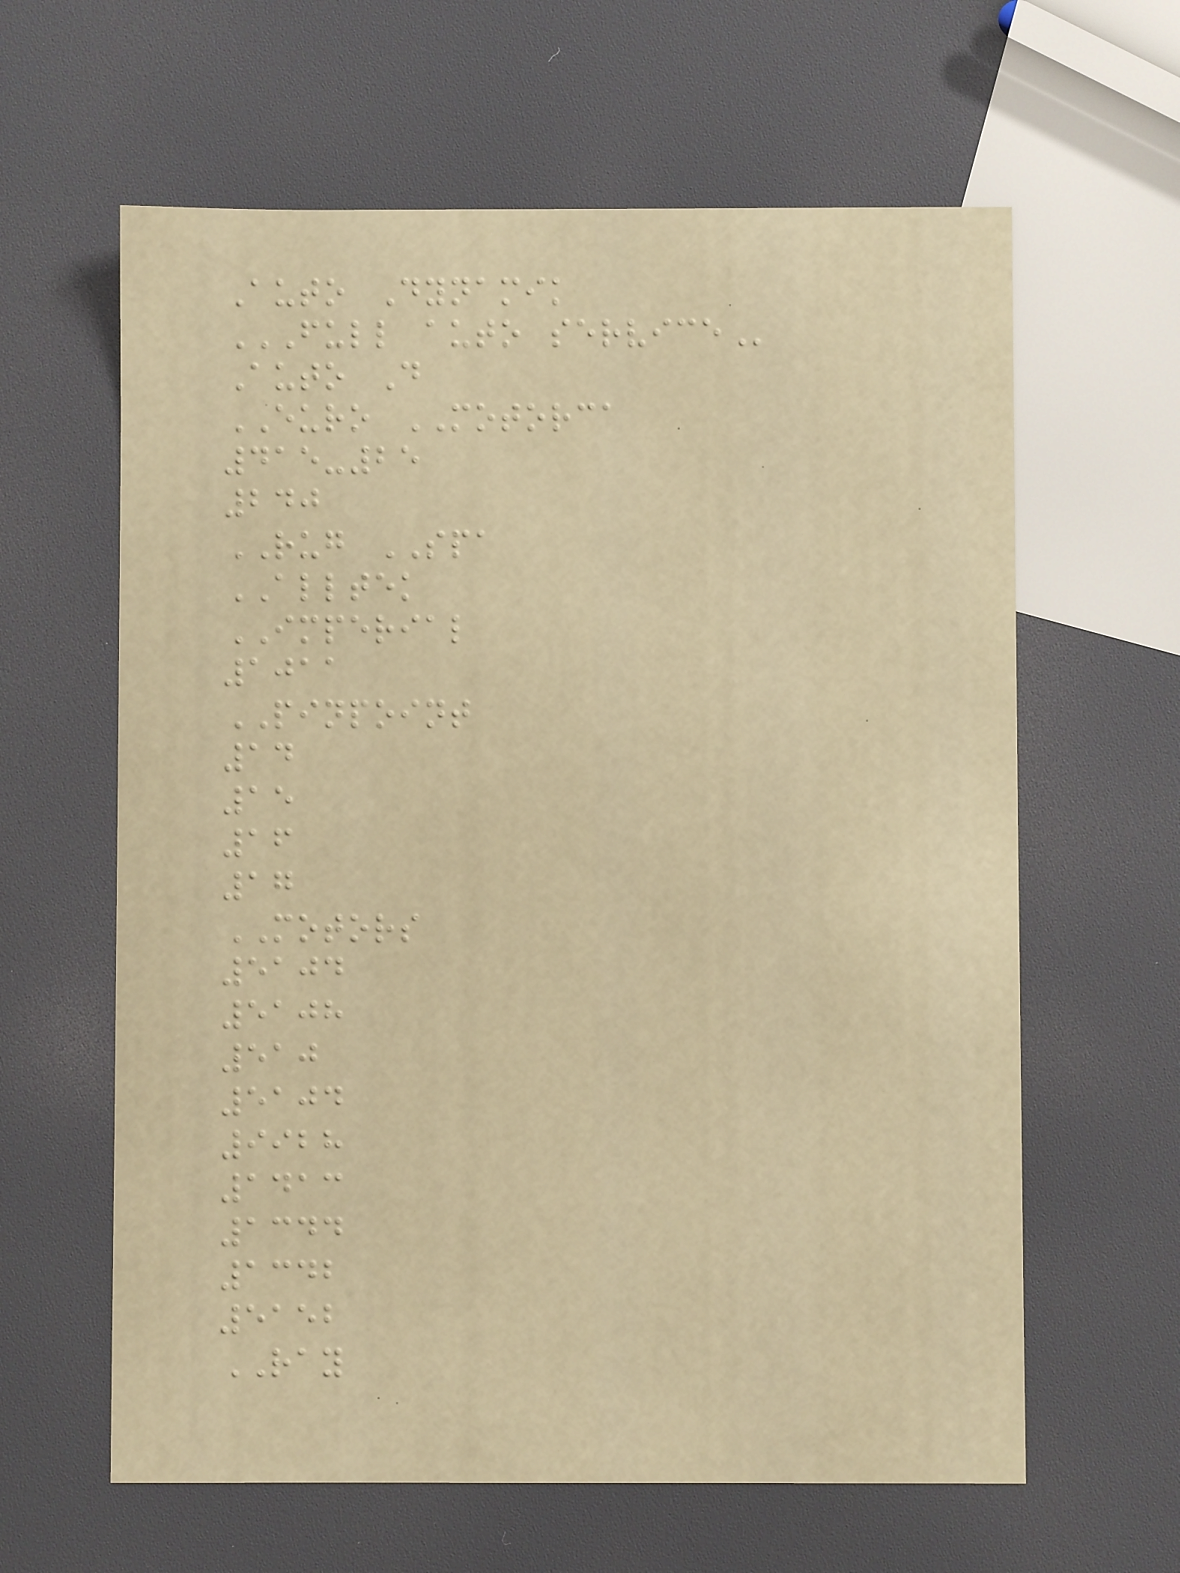Auto Dynamik
FULL AUTO SERVICE
Auto D
EURO MOTORCA
415-25
240
RUG SPA
ALLTEK
IMPERIAL
1011
PINPOINT
14
15
16
17
MOTORS
5104
5108
510
5104
9928
1413
1344
1342
5152
RAY
